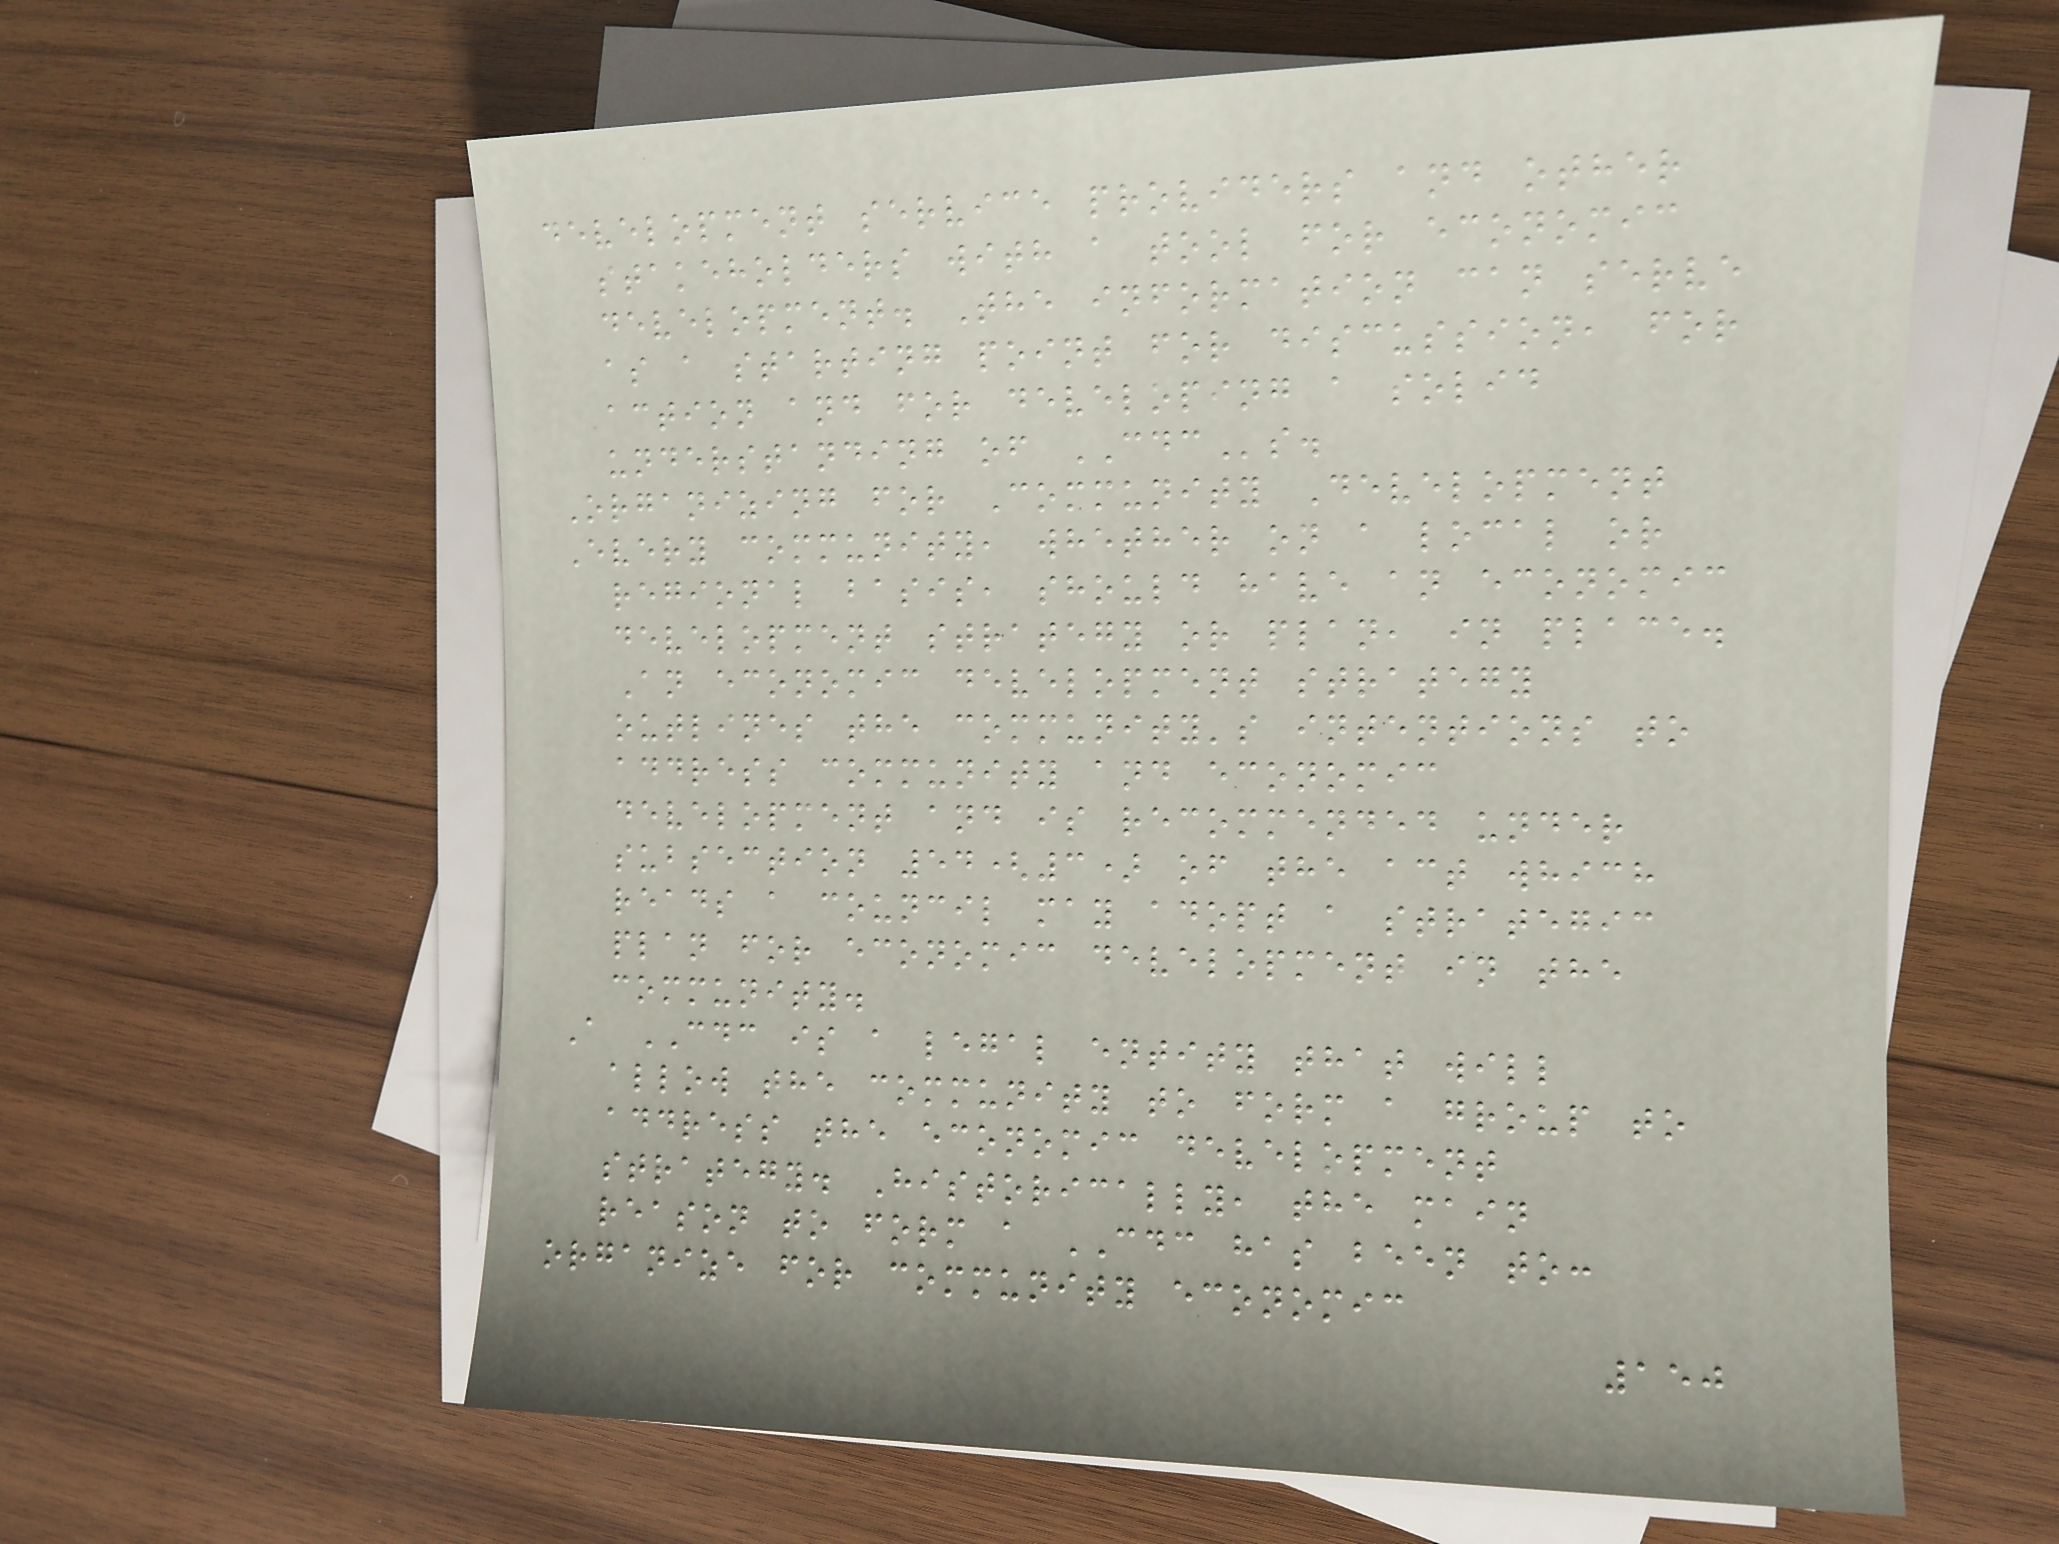development service providers and other
stakeholders with a tool for economic
development. The information can serve
as a starting point for discussion, for
action and for developing a solid
understanding of CDCs.
Organizing for Community Development
Every community, whether on a local or
regional basis, should have an economic
development strategy or plan, in place.
An economic development strategy
outlines the community's intentions to
address community and economic
development and is recommended under
subsection 54(3) of the act which
reads a council may adopt a strategic
plan for economic development in the
community.
A CDC is a legal entity that will
allow the community to form a group to
address the economic development
strategy. Historically, the main
reason to form a CDC has been to:
organize for community economic
150
